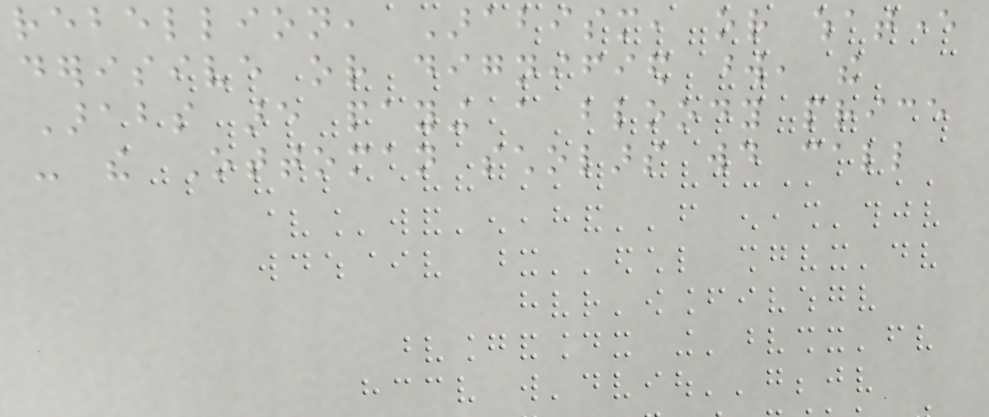rebellion, Arabism, or whatever
derisive or dignified word, the
Arabs are paying a bloody price
- the Ottoman scholars would call
